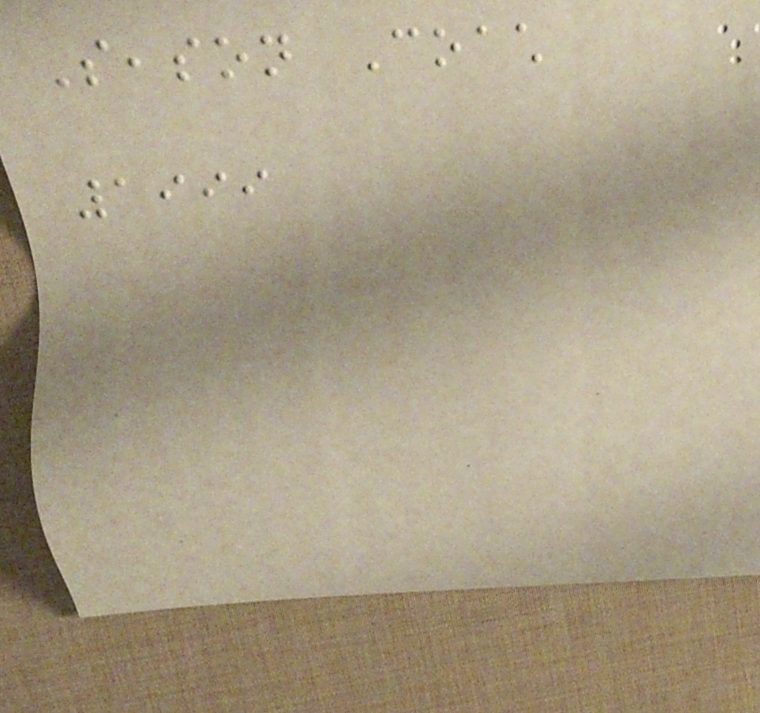Season Coach
1999
